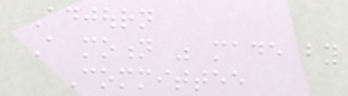Adjourn
A motion was made by
Committee
